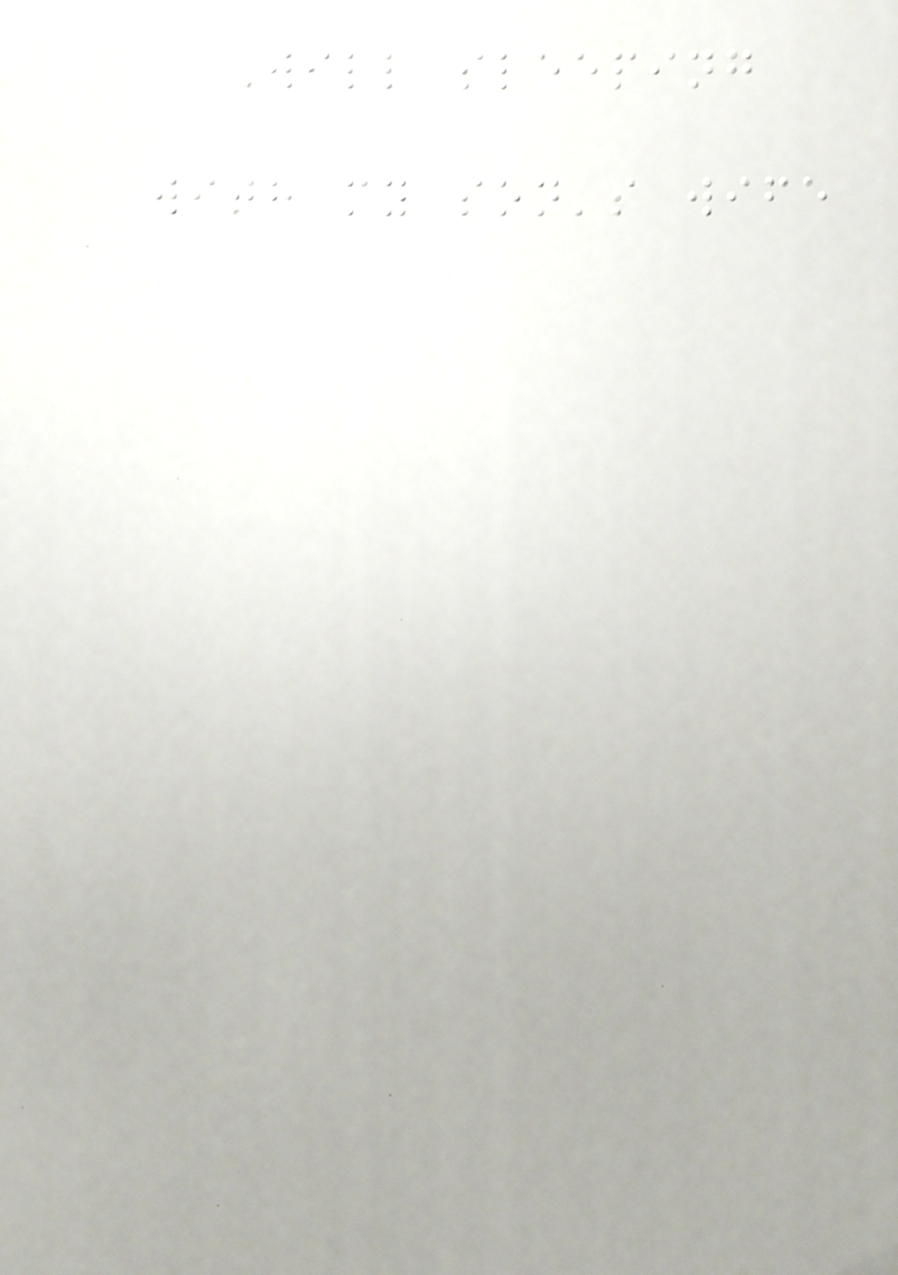Will sleeping
with my son's wife
